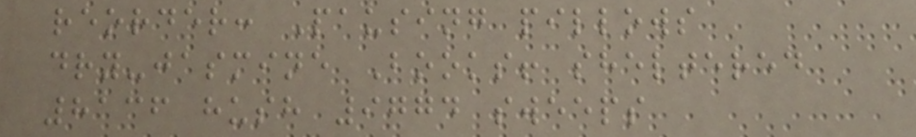reorder: Pausing pillows
dry-jasmine Books! sheltered
8136 hush 9774 sweeps
